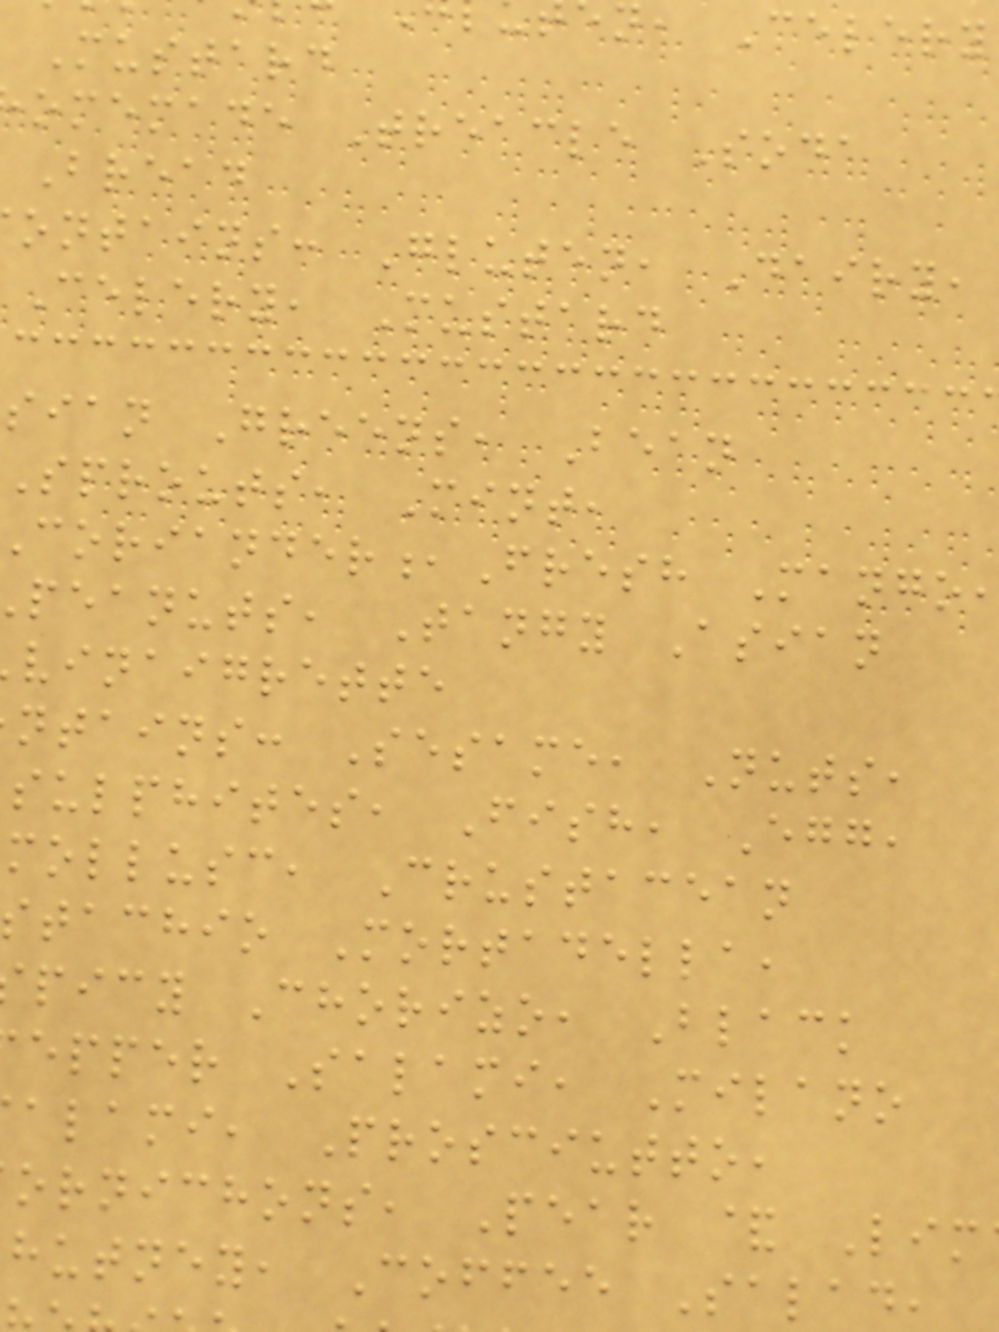n, Celery
Mustard
omemade Treacle Soda
Bread
ontains: Gluten, Dairy,
Celery, Mustard
sian Greens, Bean
sprouts, Mint,
oriander,Fresh Mango
peanuts, Tangy Asian
vinaigrette
ntains: Sesame, Nuts,
sulphites, Fish, Egg,
mollusc, Crustacean
tachio Mortadella,
picy Chorizo, Black
epper Salami, Milano
alami, Prosciutto,
ornichons, Pear & Lim
hutney, Coffee Salad,
